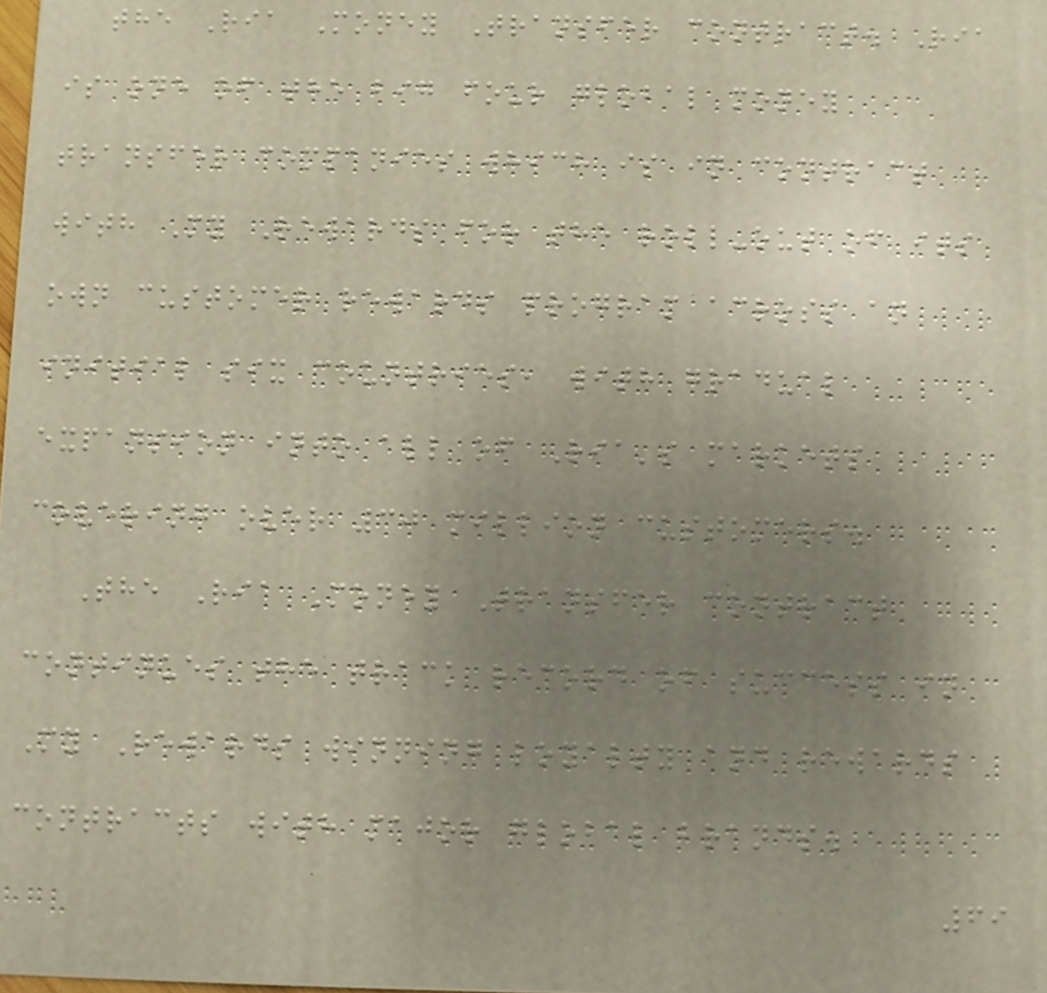the Ria Money Transfer contract. Ria
is one of the big four global money
transfer companies which is in contract
with My Rewards for the roll-out of its
own customer rewards program across an
initial six countries, with gradual
expansion into all of Ria's markets
covering over 30 million customers.
The Ria Money Transfer contract
continues the track record of success in
My Rewards winning loyalty and rewards
contracts with major global brands.
69
